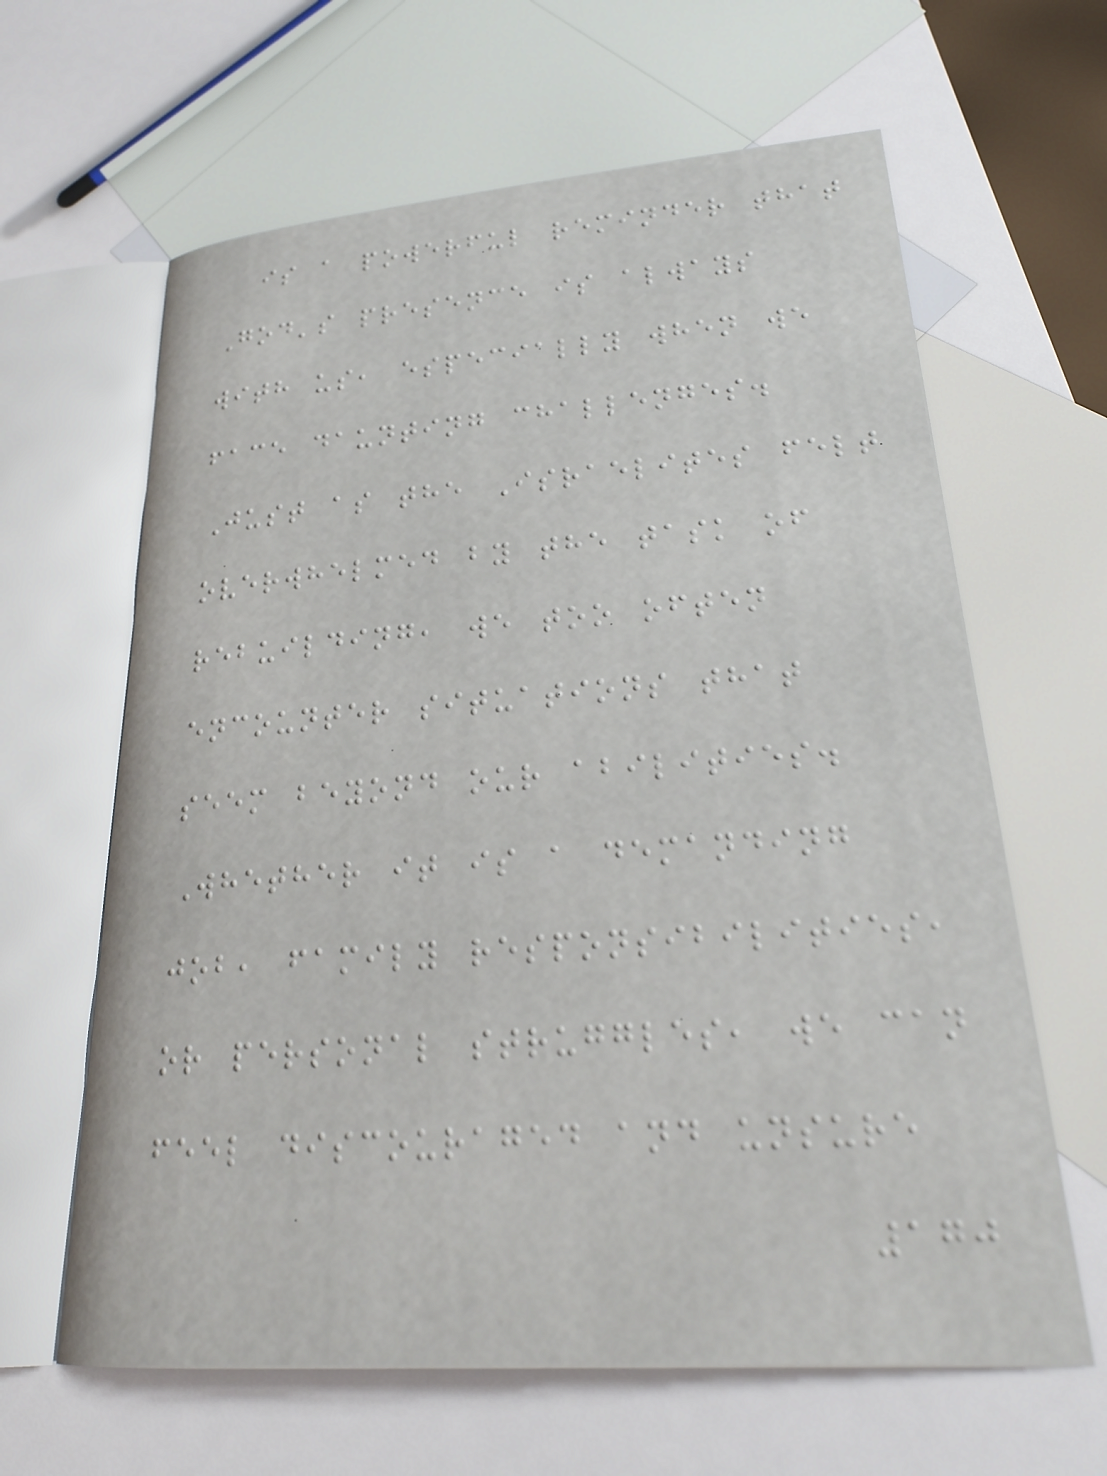is a powerful reminder that
God's presence is always
with us, especially when we
face daunting challenges.
Just as the Israelites felt
overwhelmed by the task of
rebuilding, we too often
encounter situations that
seem beyond our abilities.
Whether it is a demanding
job, family responsibilities,
or personal struggles, we can
feel discouraged and unsure
170
